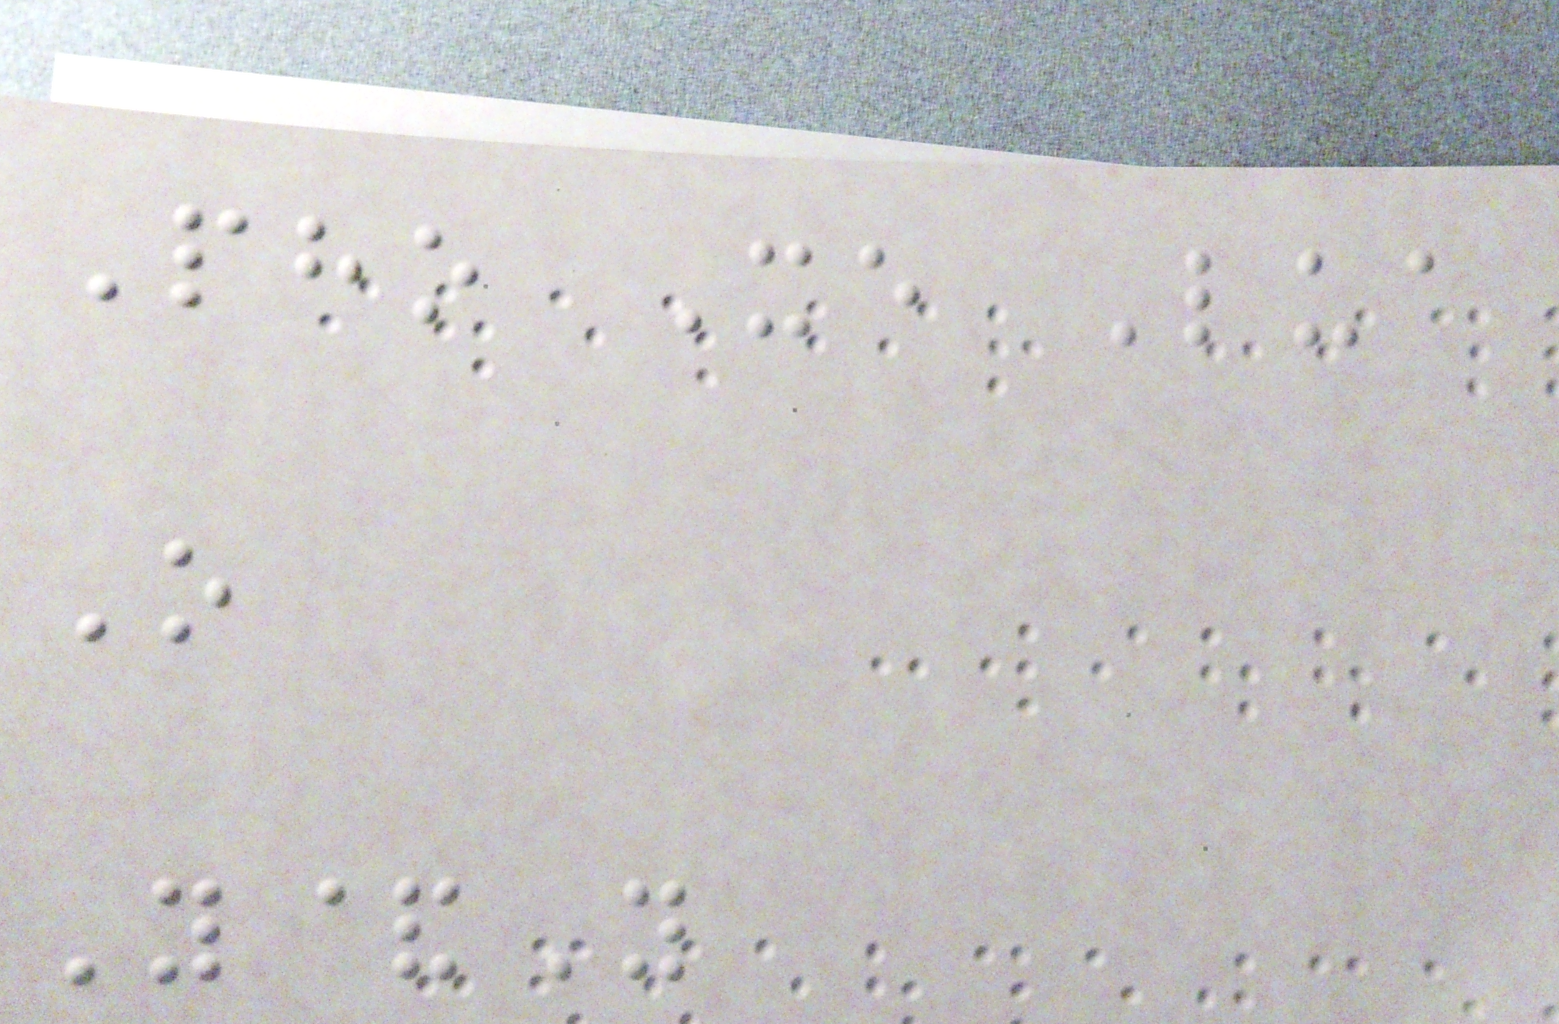Pho Xe Lua
O
Y&Y
